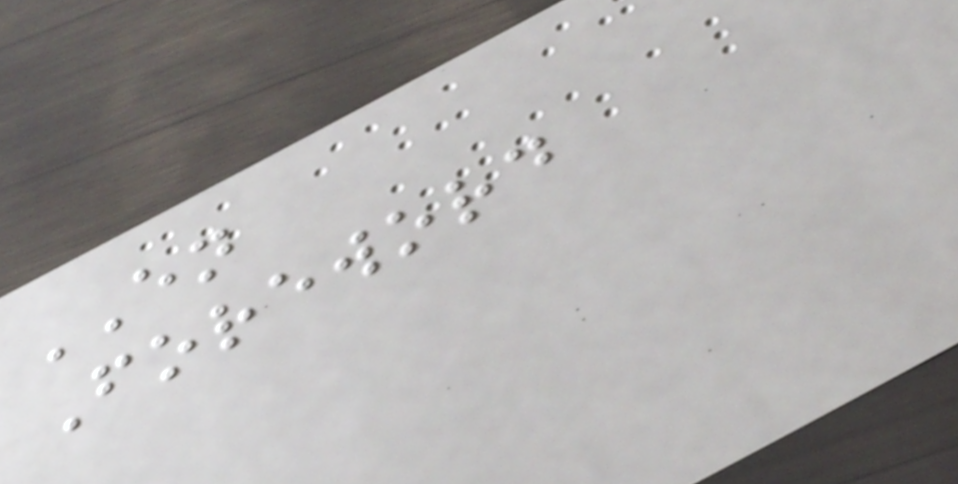EN
Foreword
